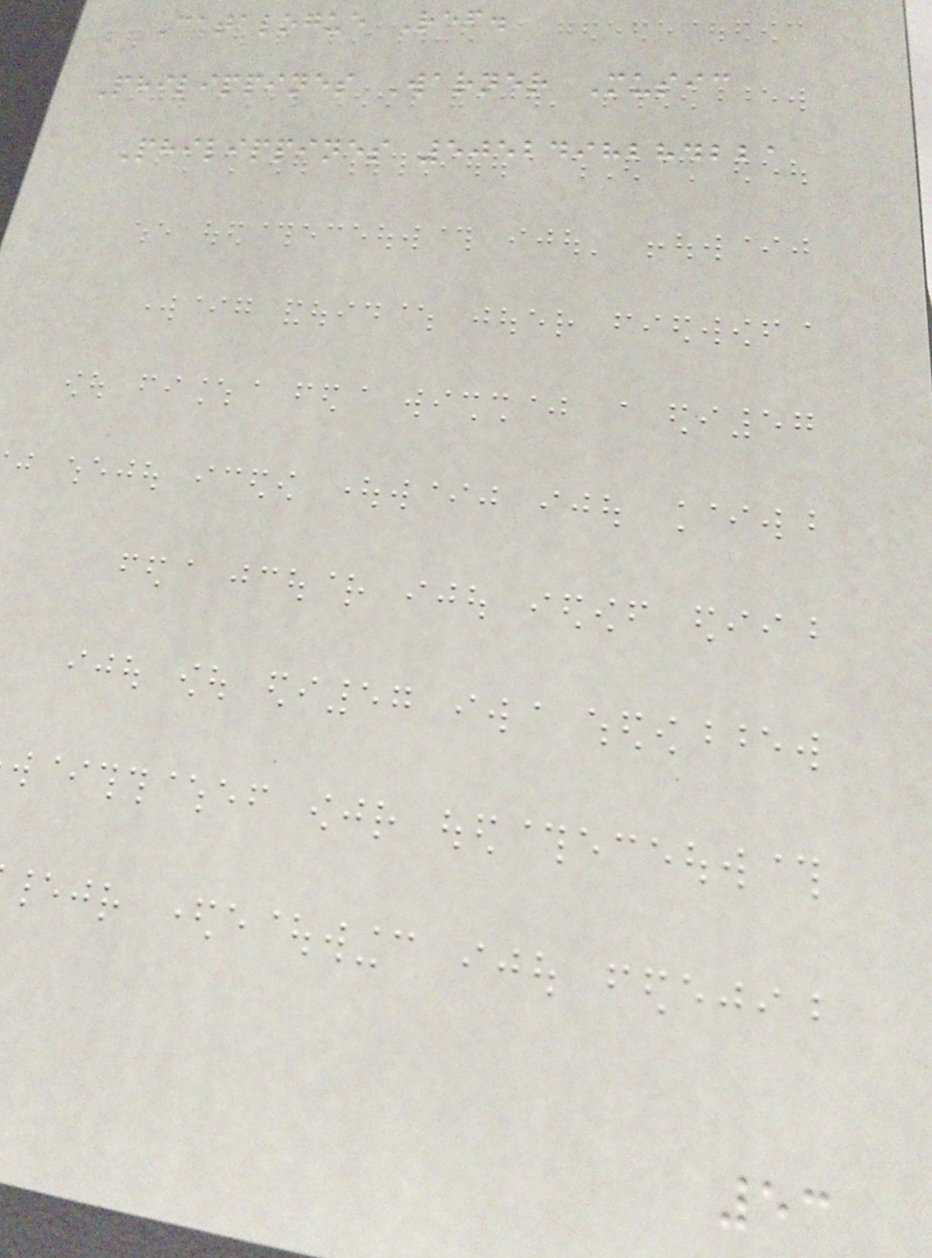Catalogue Ref.
Philippines Warner Music
Philippines 5052498284221
53
